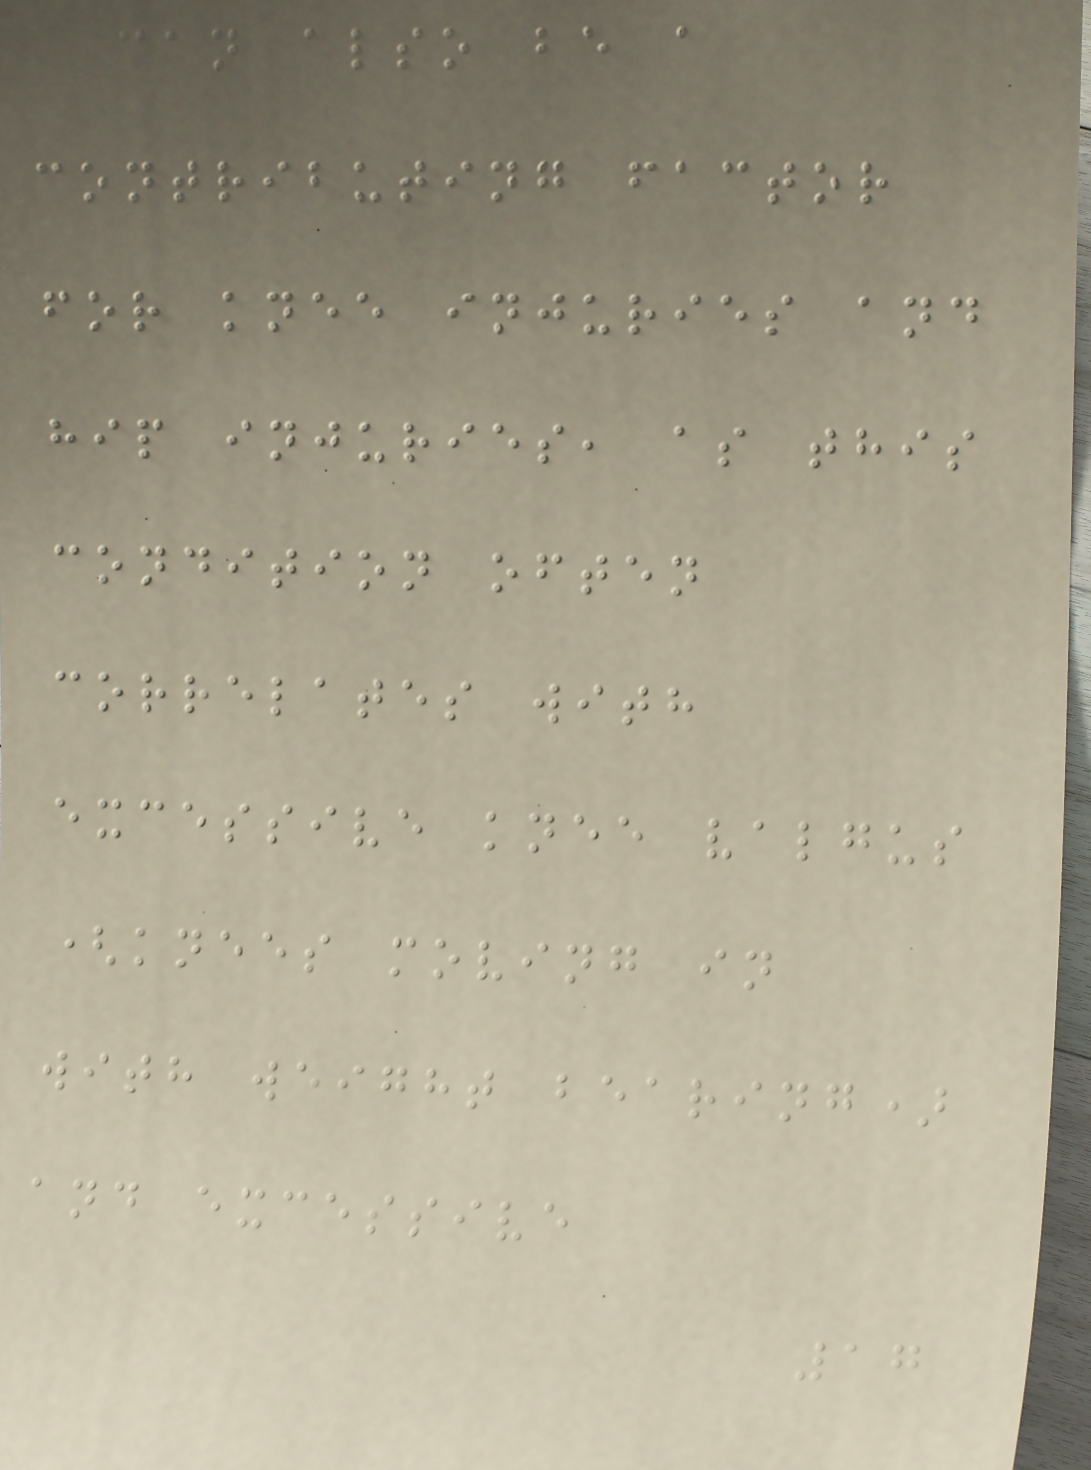can also be a
contributing factor
for knee injuries and
hip injuries, as this
condition often
correlates with
excessive knee valgus
(knees moving in
with weight bearing)
and excessive
17
